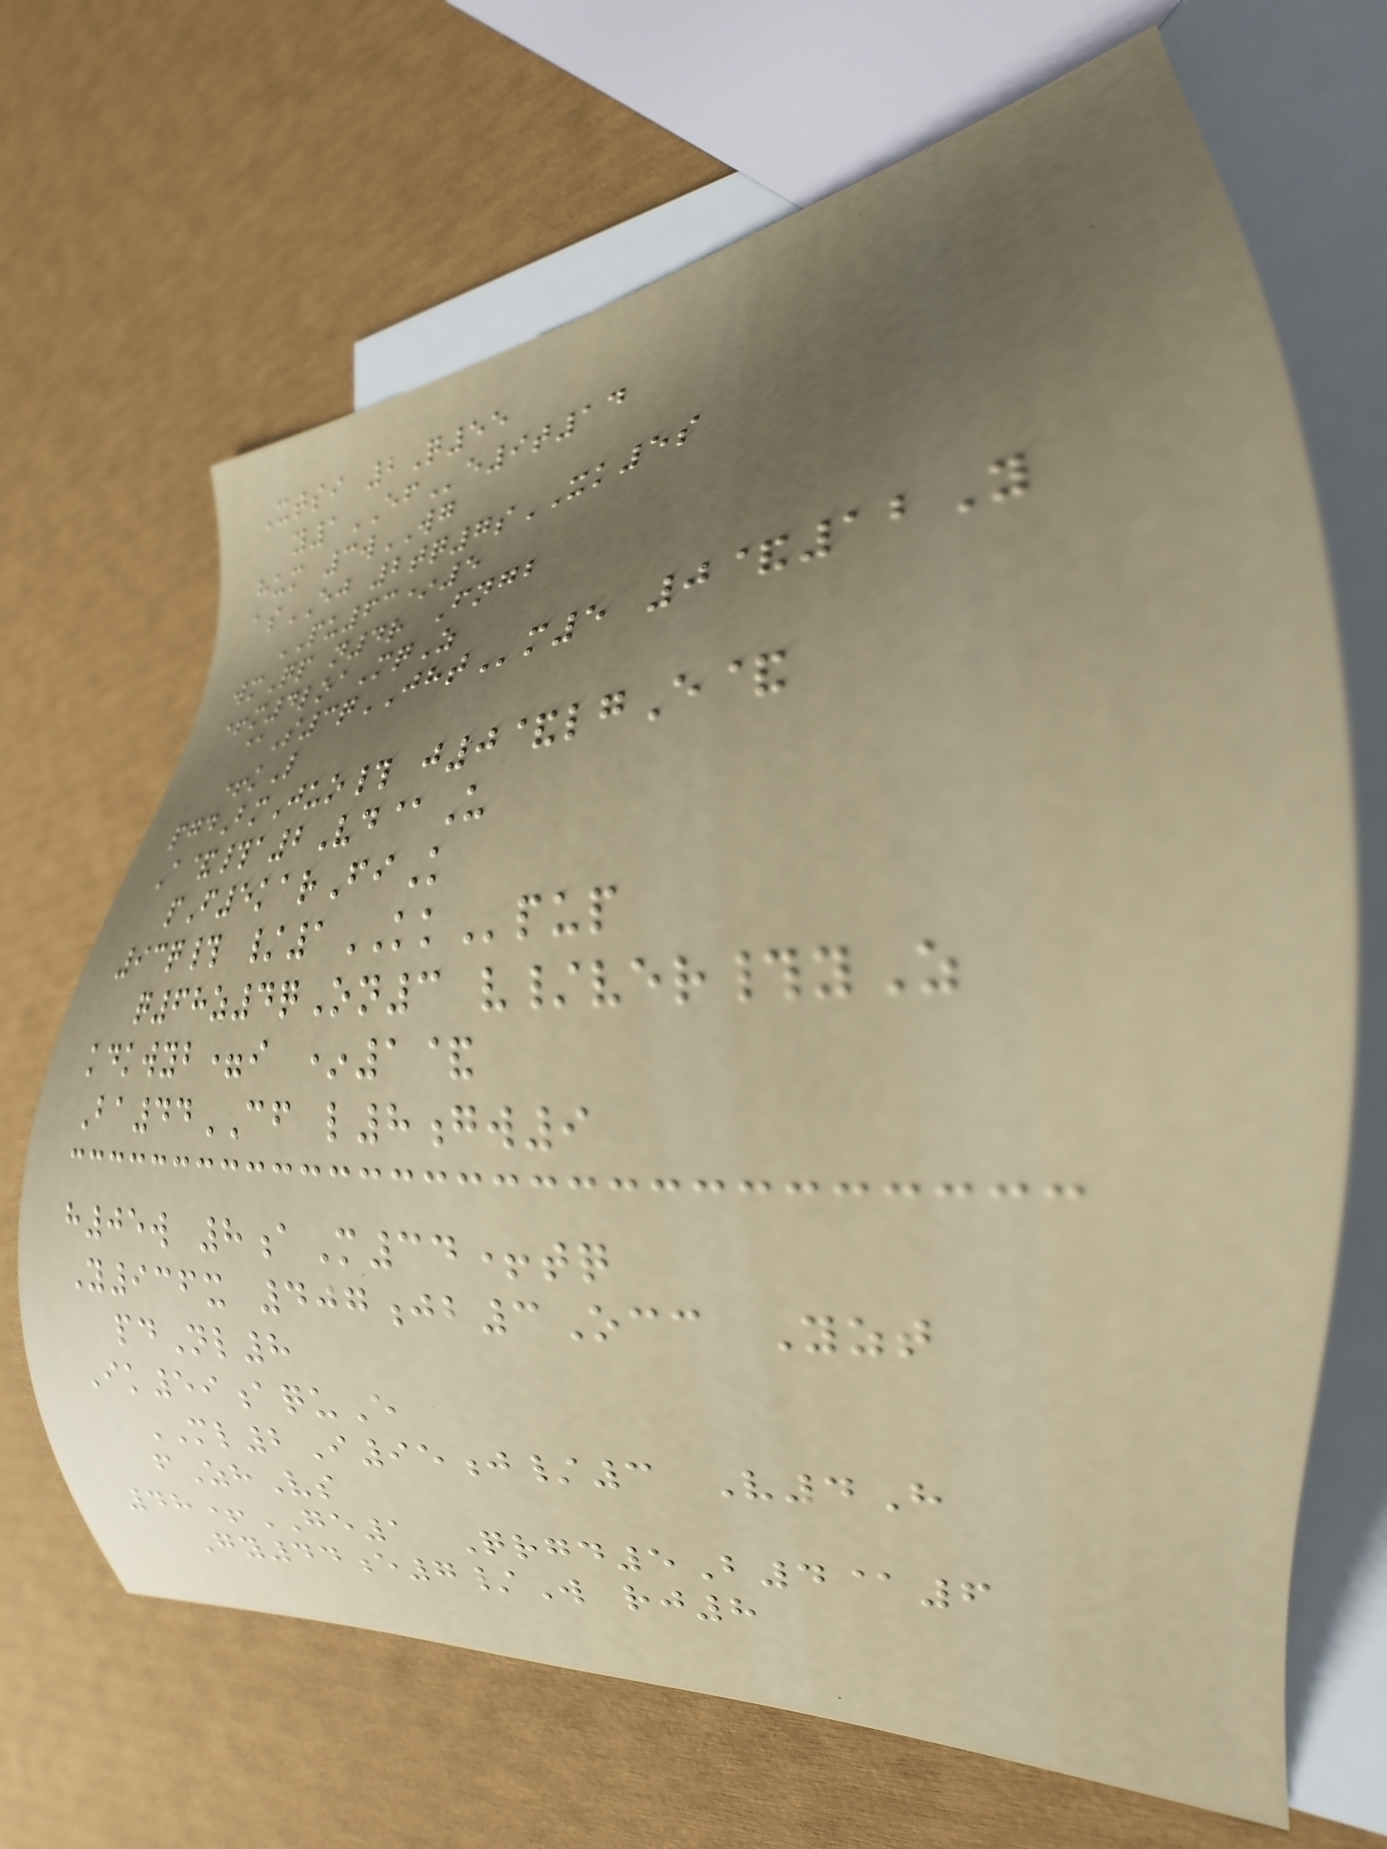Xtsi 2Q55
y1EFe9t14
hum 3wWG
asEJ 2tq7sXK5s
PU63*5
wmQp n4r Fngb
+m4loaMqZ
@S3qJHTm5 0&12Y
+kL
pgdBmJuo# j0&lgE&
A&#a2Vd@U
pF5karFiK
93q# /1KKpup
q68z4qOn3 v/ver#yZ
kdkwyb=i *1&
Ba44CF l8gw9
h05w 8aM34+tq
Y936x 407jb3Occ Yzt
pdNl8
Ik59aquE
ML2I95j/3 V4H
fZhVs
48+GE1 Qrgd5B4@6
Gy44e7/W rj8
